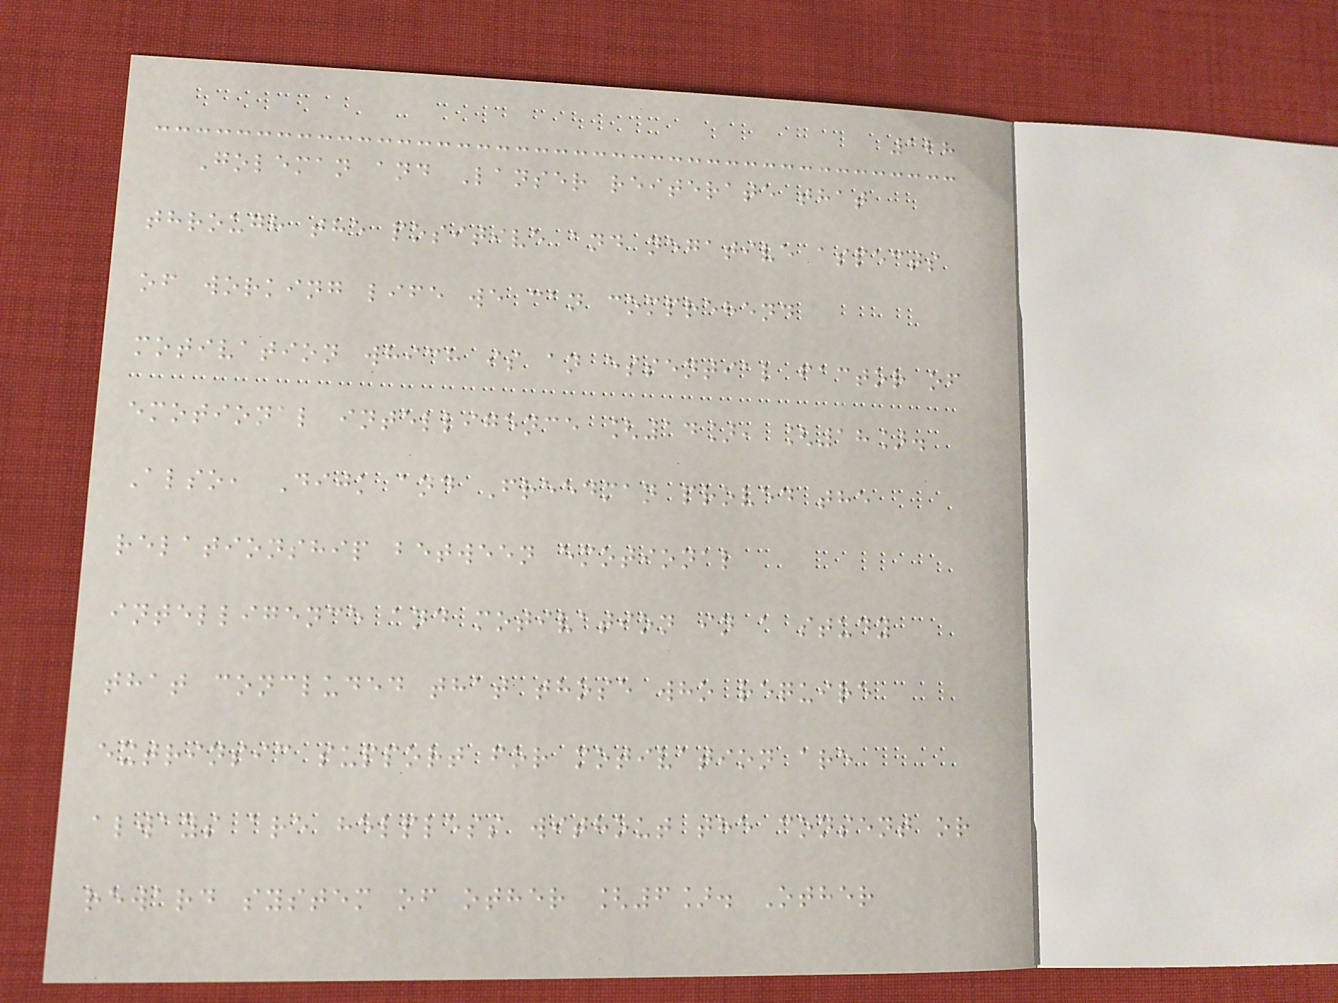128
Goleman and Lanser reiterate that
through the positive and negative aspects
of working life we can comprehend
motivation which is an essential factor of
emotional intelligence [14], [18].
Also, Dijk and Freedman proved the
relationship between emotional
intelligence and motivation in a study
that concluded that those who require
extrinsic support for motivation are
always are helpless without the consent or
reward system of other [6]. Other
